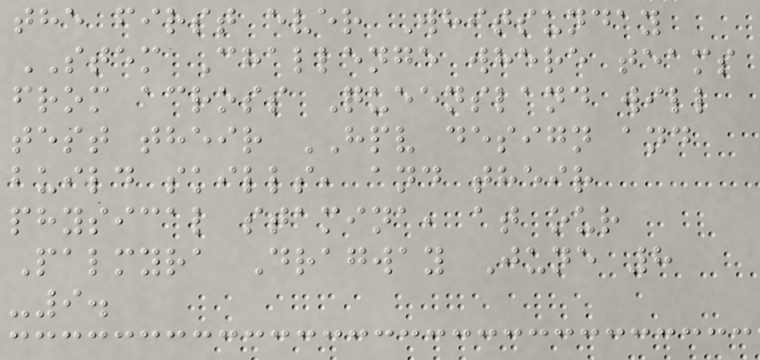the first ever Whitsunday
STEM Challenge where teams
from across Queensland will
test their HPV design and
build skills, and their
physical stamina, at our
Palmyra Dragway June 8
-9.
